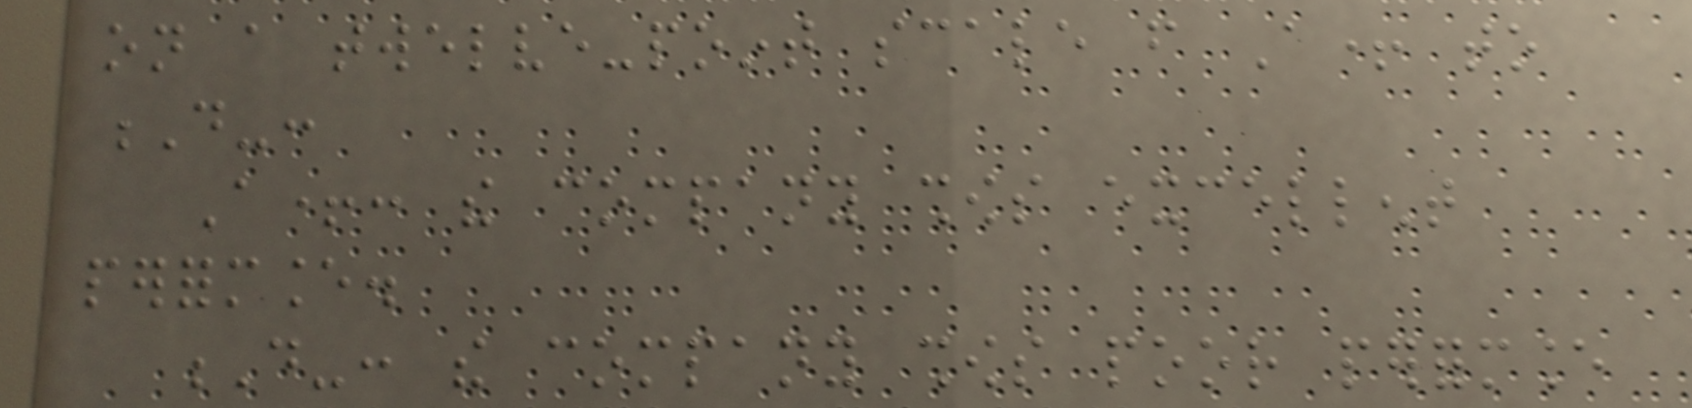on a twelve-point scale from A+ to
D-:
A+: the company shows excellent
performance.
D-: the company shows poor performance
